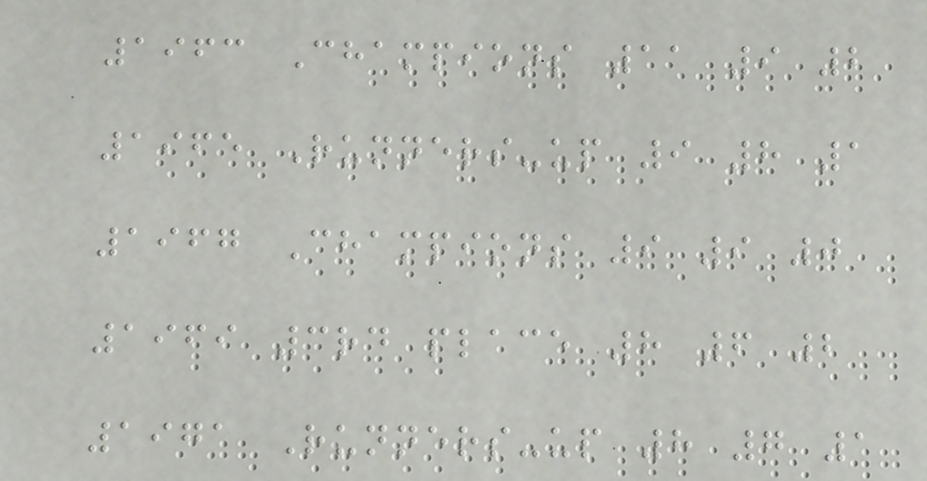1963 Champions 11 9 2
1965 Runners-up 9 8 1
1967 Champions 9 9 0
1969 3rd place 8 6 2
1971 Runners-up 8 7 1
